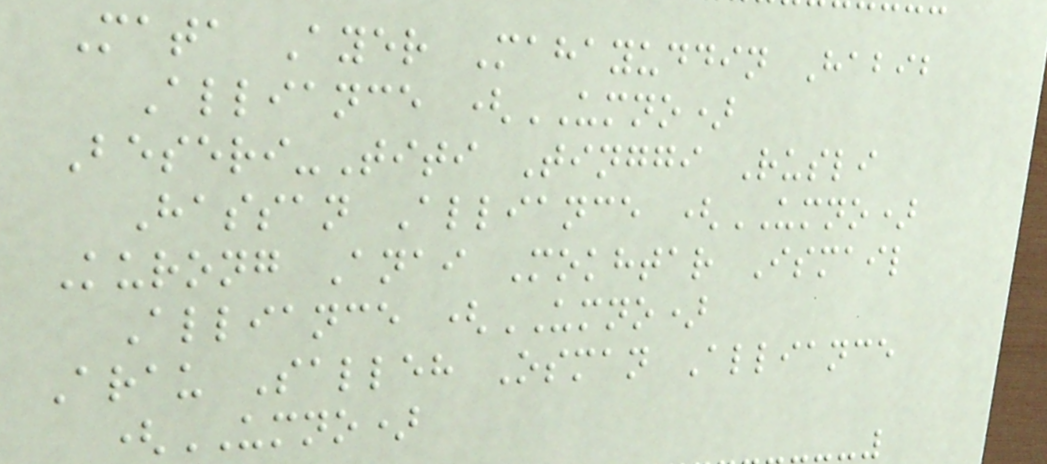Mata Ayer Mahayuddin Habib
Alliance (UMNO)
Beseri-Titi Tinggi Rusli
Hassan Alliance (UMNO)
Kurong Anai Mokhtar Ismail
Alliance (UMNO)
Arau Salleh Osman Alliance
(UMNO)
